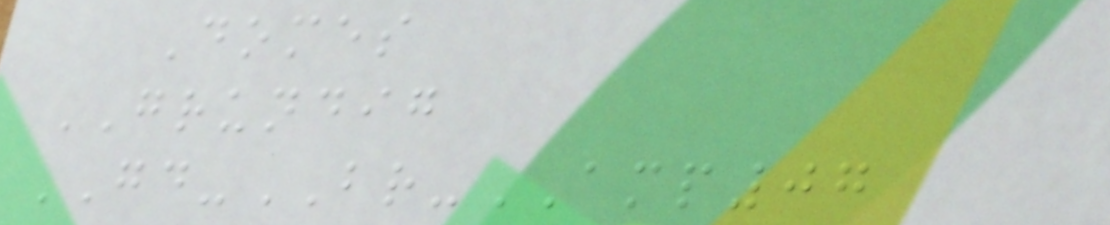Domes
GRUNDIG
GD-BR-AMP07
